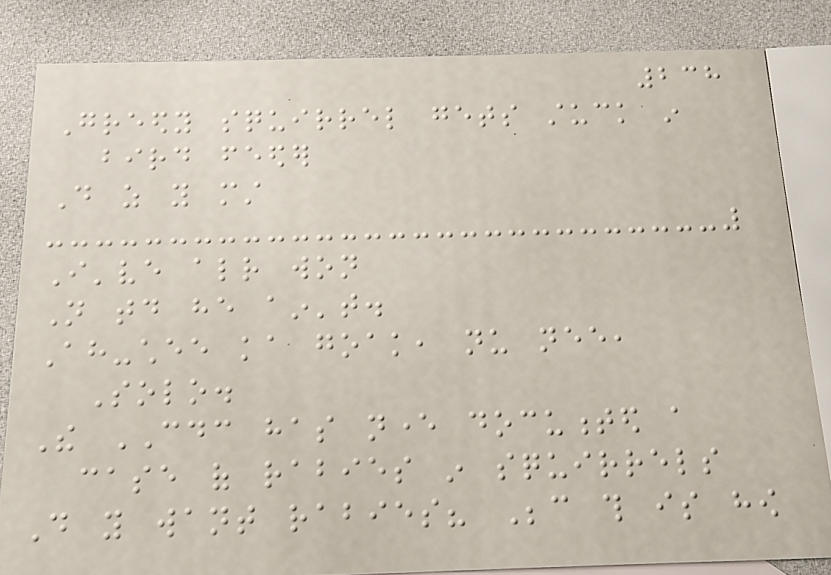238
Greedy squirrel gets stuck in
bird feeder
Do as you must
I've already won
Not today he ain't.
Ah-chee ka goak, nu nee,
Solo.
The CDC has never documented a
case of rabies in squirrels
Do you want rabies? Because this is how
